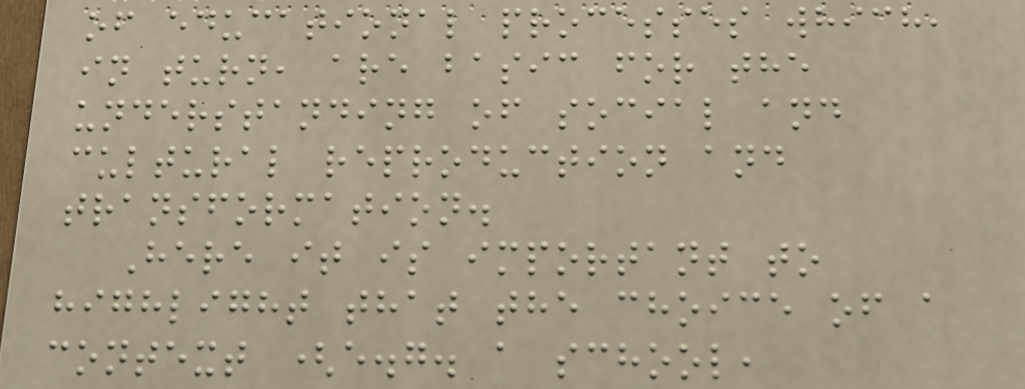of educational processes which,
in turn, are basic for the
understanding of social and
cultural reproduction and
transformation.
Here it is important to
highlight that the choice of a
context (e.g. a school,
